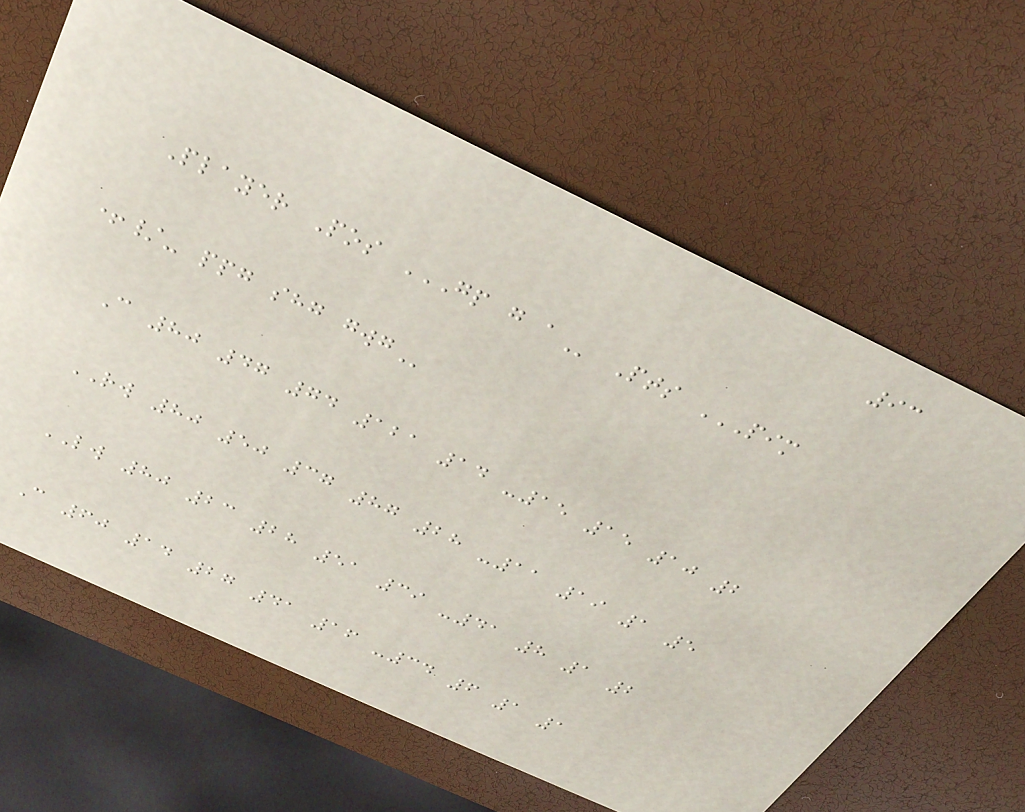93
Player Pos GP G A Pts PIM
+/- PPG SHG GWG
C 80 47 74 121 14 -15 15 10 2
RW 80 50 37 87 28 -11 19 1 5
LW 80 23 28 51 39 -41 8 1 2
C 60 14 27 41 16 -34 6 1 1
